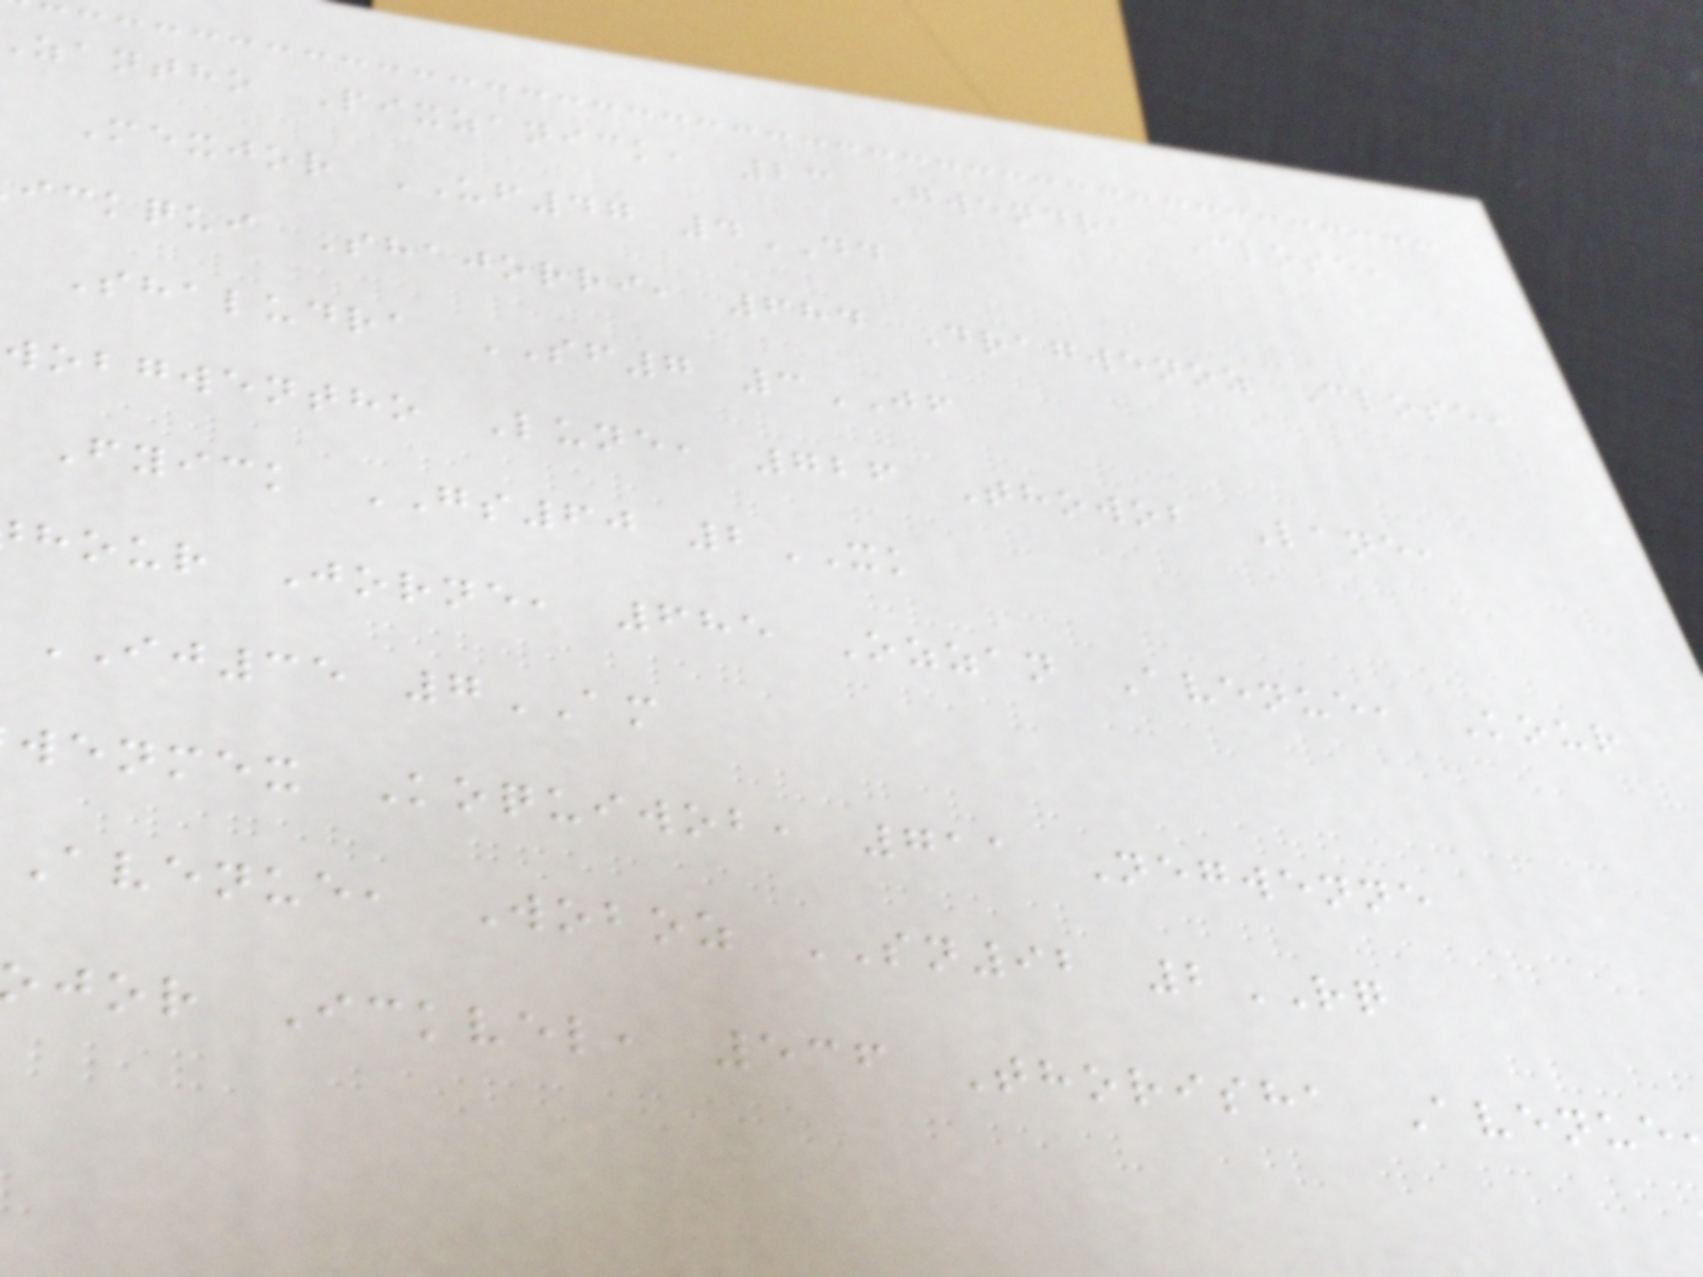zantho Pixzanick, 23 Gwendra Close,
Mexjor UF47 4DD
ickqui Shajorri, 684 Dragwenoz Close,
Shaludra SF7 3JF
wobgwentho Lune, 726 Thowob Lane,
Fyick GS60 2XK
hour Jorne, 685 Ozzan Avenue, Kour
IJ35 7AM
wenmex Koquiwob, 711 Negwenne
Avenue, Woboz SN92 2RQ
jor Ickvel, 536 Thorisha Avenue
